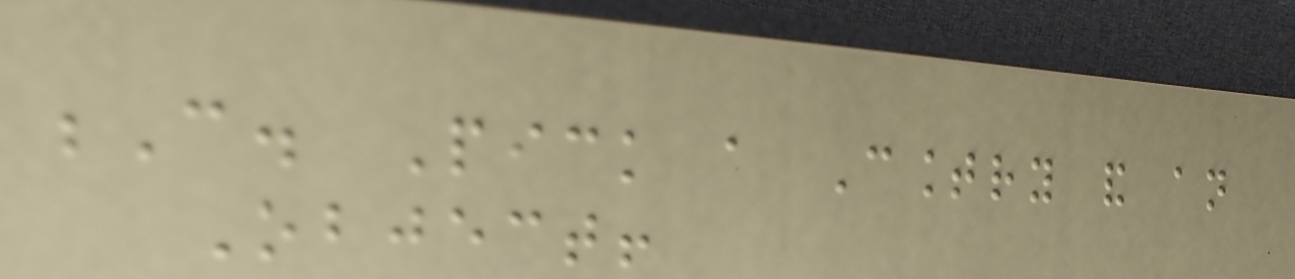C. Pick a Country and an
Object!
